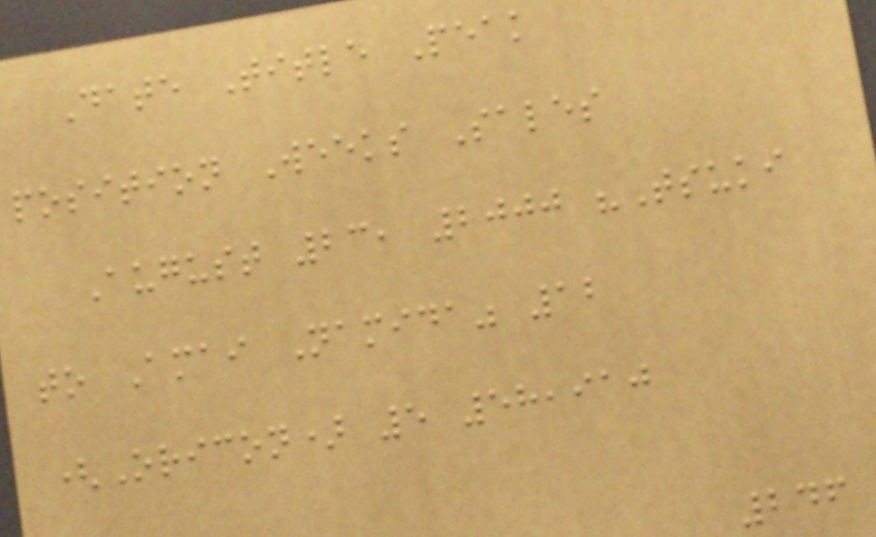Date Title Peak
position Weeks Sales
August 23, 2000 "Tsuki
to Amai Namida" 12
(Oricon) 5 58,910
246
